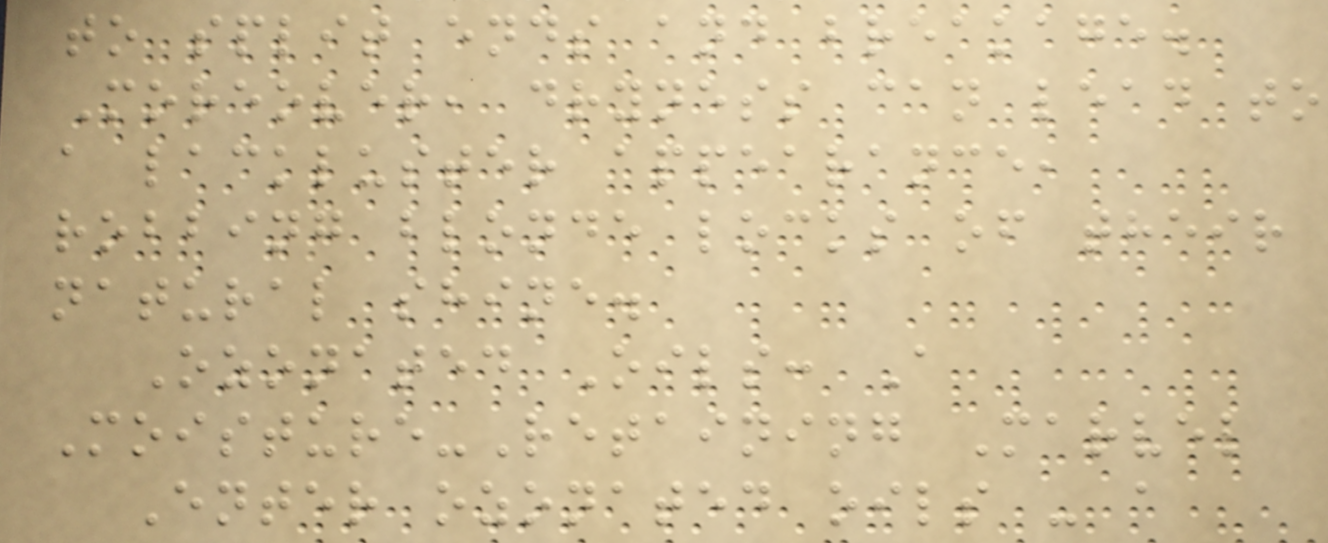to split ends and breakage.
Moreover, dryness can lead to
a lackluster appearance,
robbing blonde locks of their
natural shine.
Ozonated Oils: A
Moisture-Retaining Marvel
Enter ozonated oils - a
